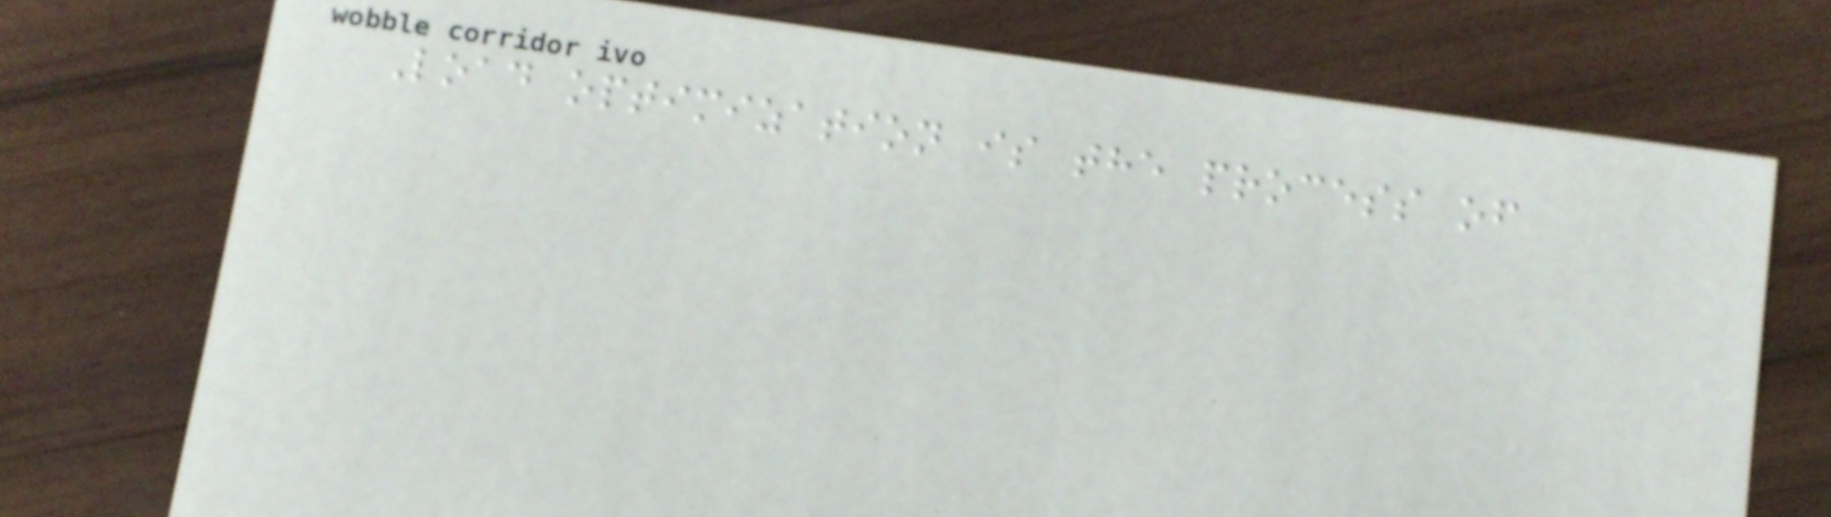Load optimization is the process of
